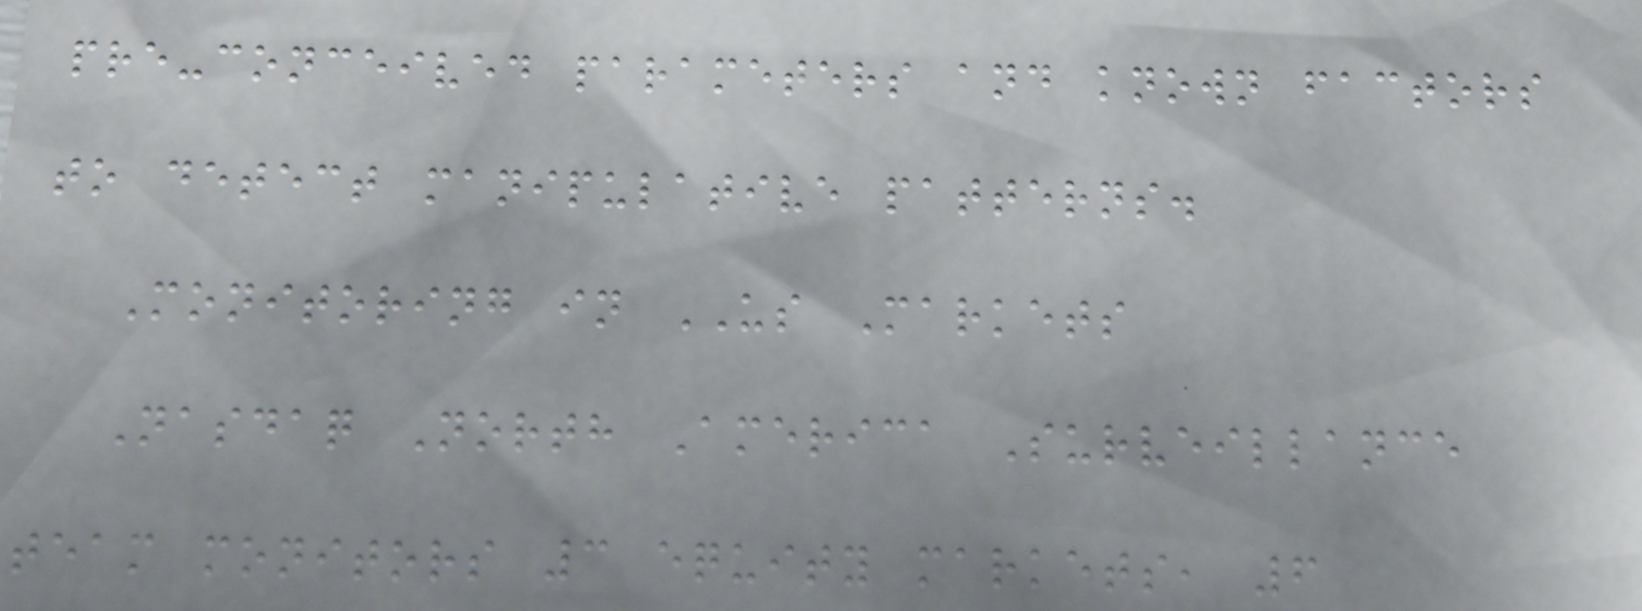pre-conceived parameters and known factors
to detect manipulative patterns.
Monitoring in US Markets
Nasdaq North America Surveillance
team monitors 3 equity markets, 6
